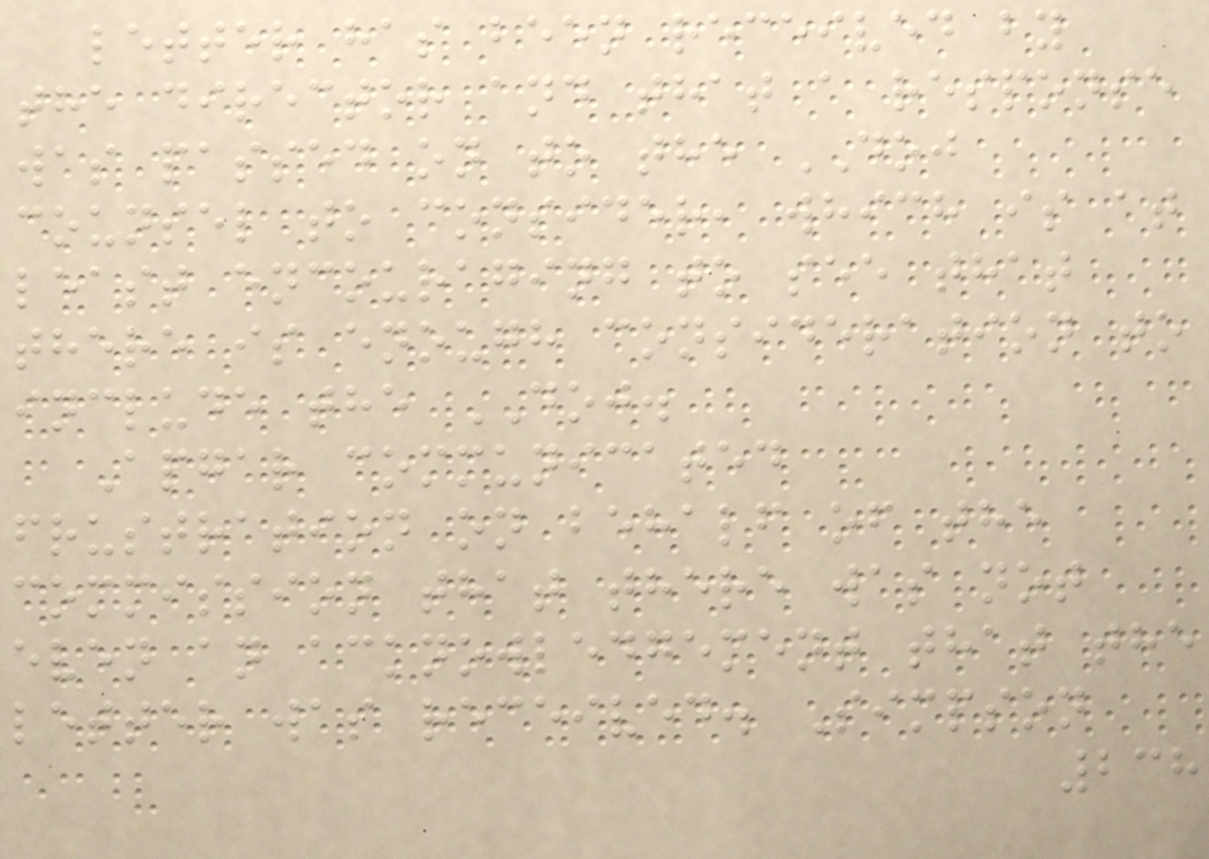letter has been received by
the director and that a response
was passed on to the DOJ
counsel to consider, which is at
least encouraging to see that
there is enough consideration to
include the DOJ.
Apgar communicated
frustration on behalf of the
commission that there was not
even an acknowledgement that the
letter was received. Simpson
238
